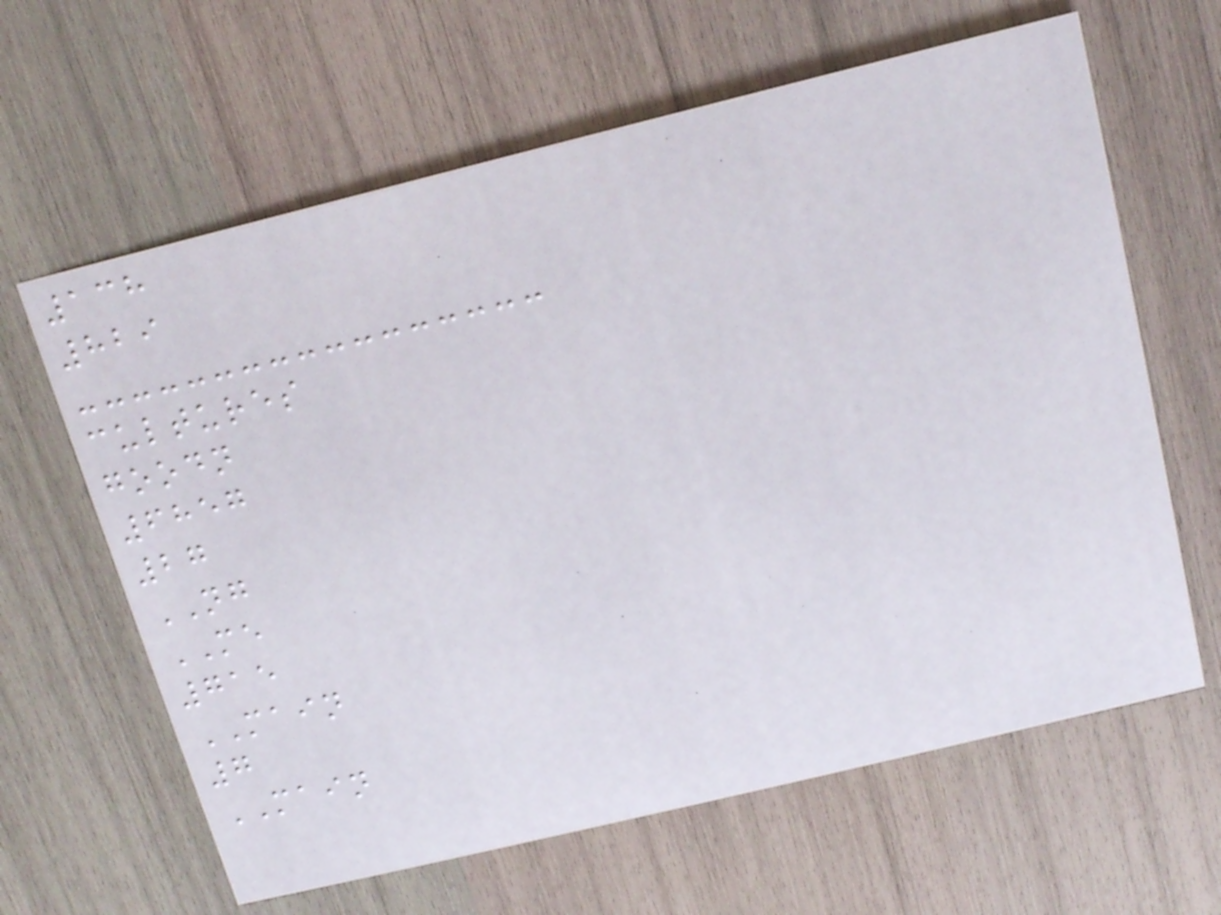138
829
cultures
goodn
6857
27
NG
ME
715
MAIN
7
MAIN
